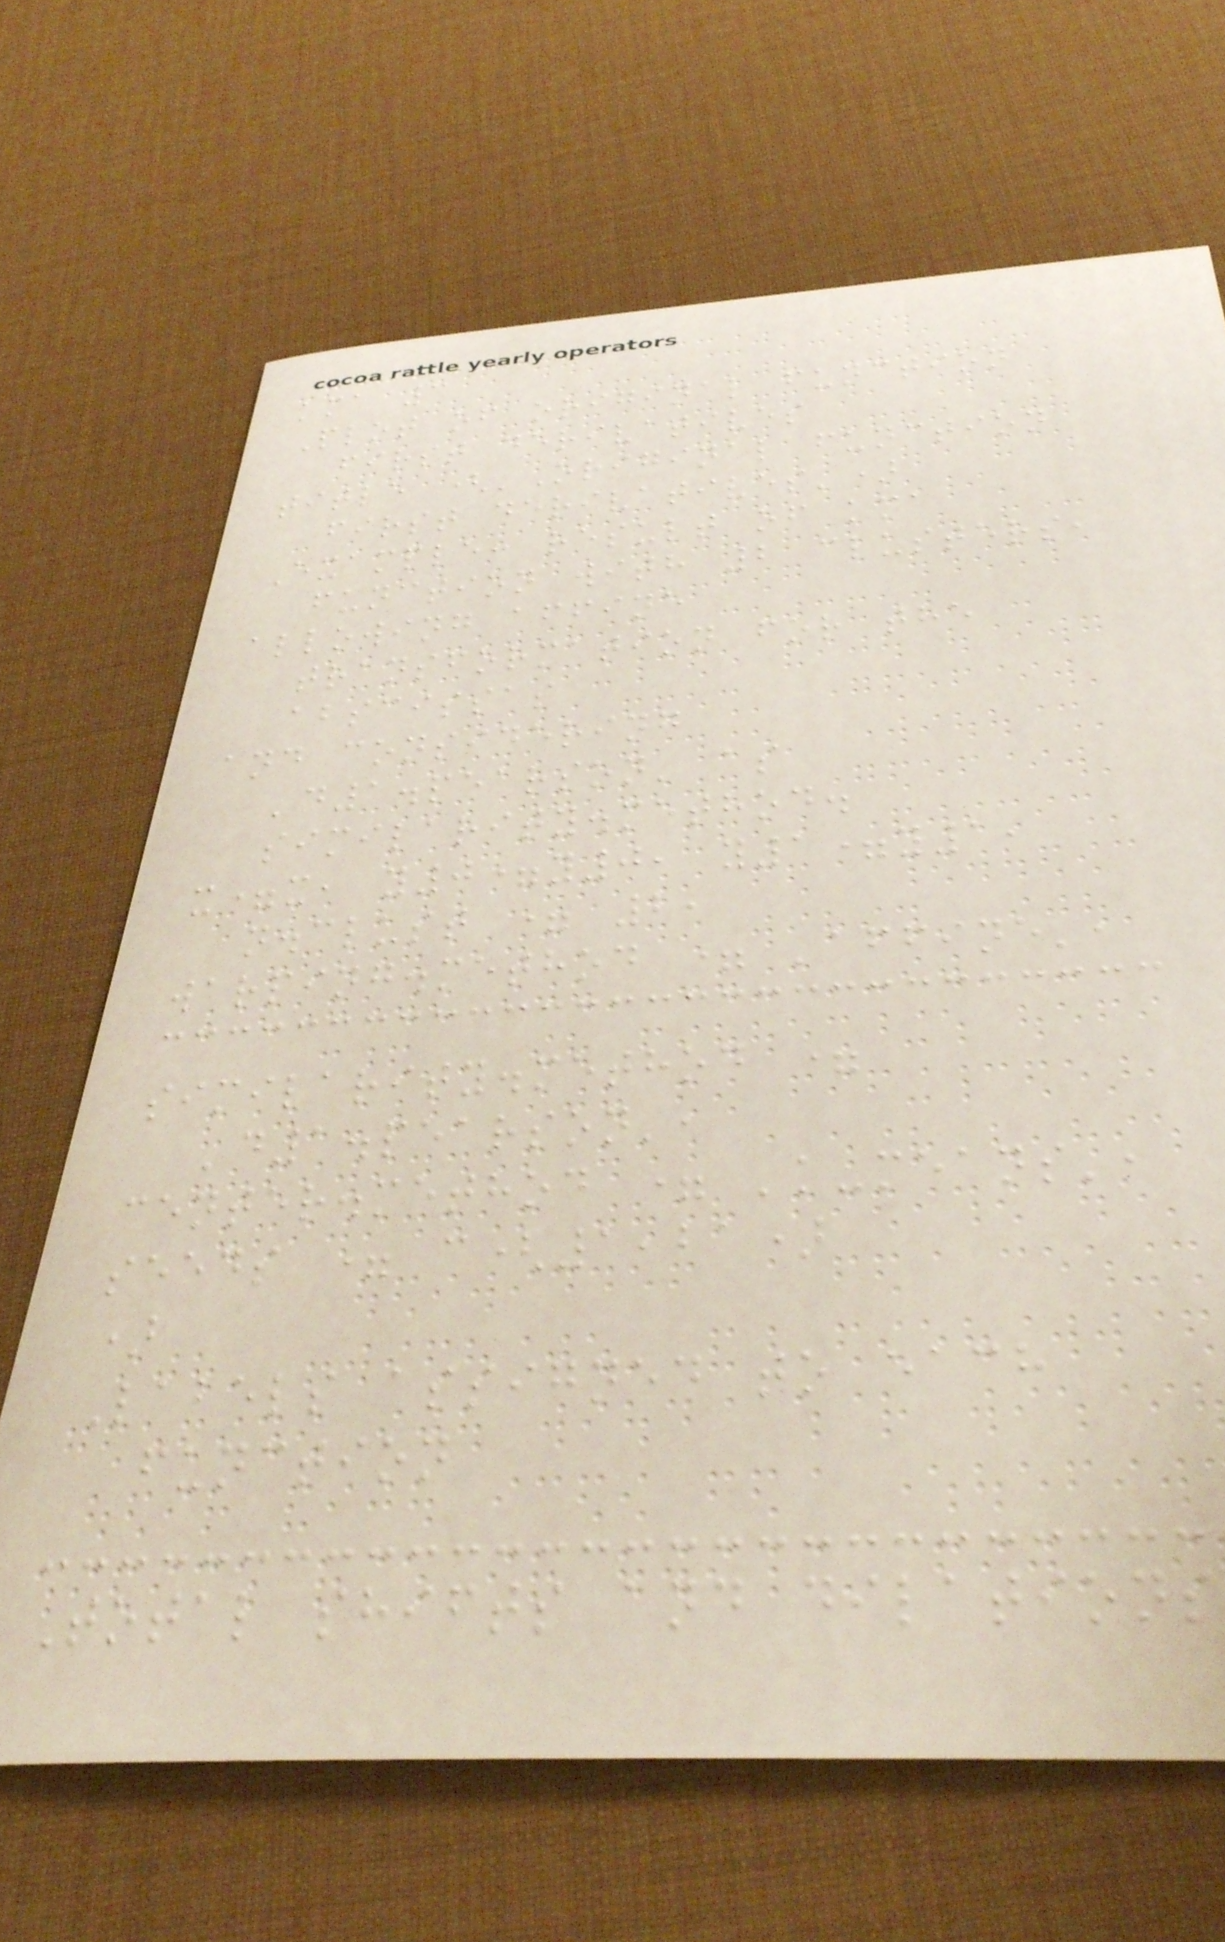kma 3
Plot of original function
first derivatives
title ('Original function
first derivatives')
Example: result of kma
function with 2 clusters,
allowing affine
transformation for the
abscissas
and considering
'd1.pearson' as
similarity.method.
x=x, y0=y0, y1=y1,
n.clust = 2,
warping.method = 'affine',
similarity.method =
'd1.pearson',
center.method = 'k-means',
seeds = c(1,21)
)
Labels assigned to each
function
Total shifts and dilations
